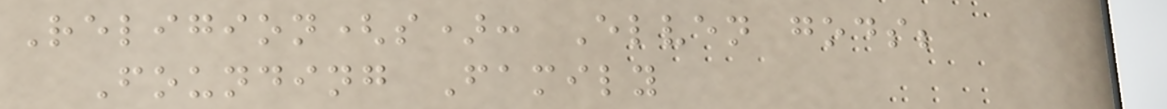Religion(s): Elven gods;
Founding Family
